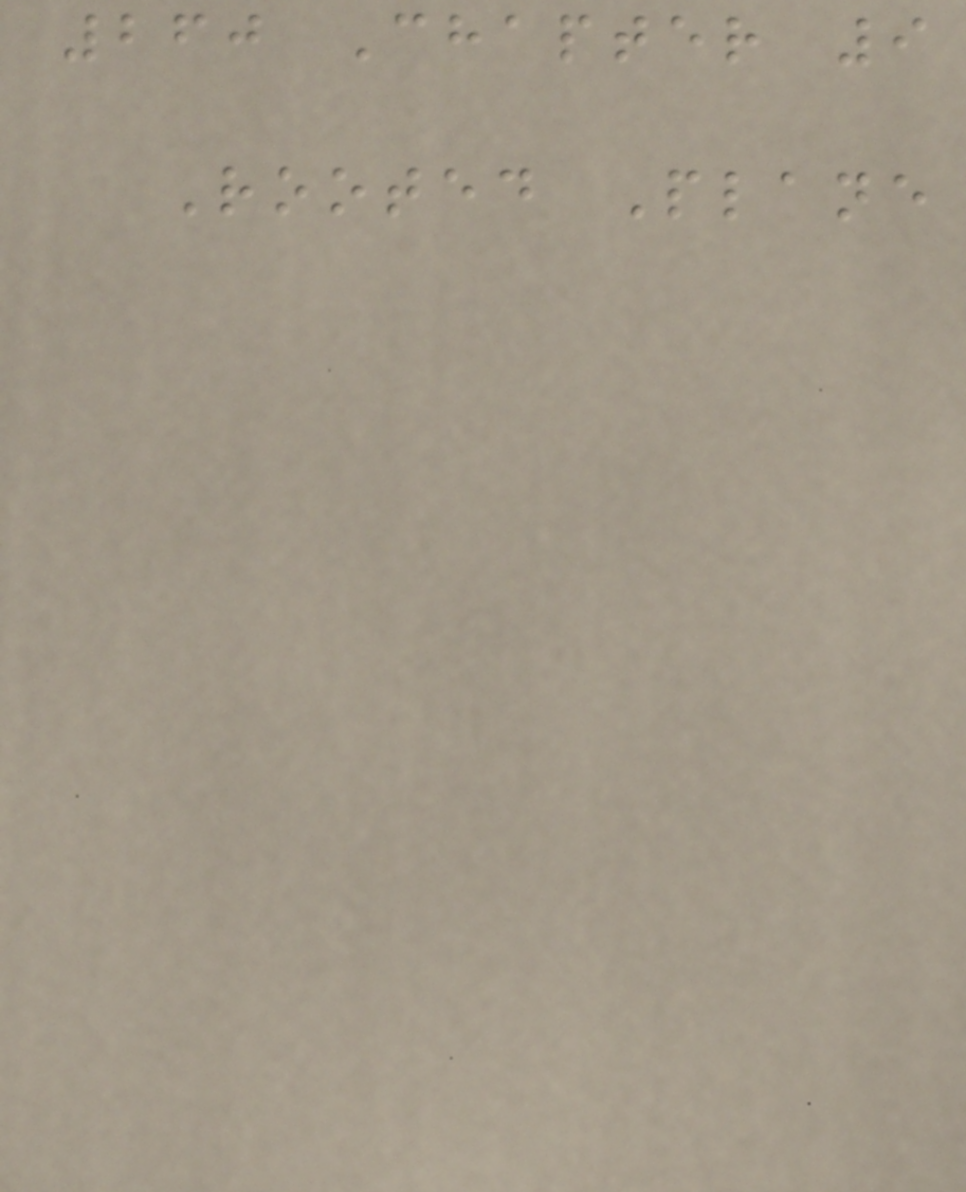260 Chapter 9
Rooted Plane
